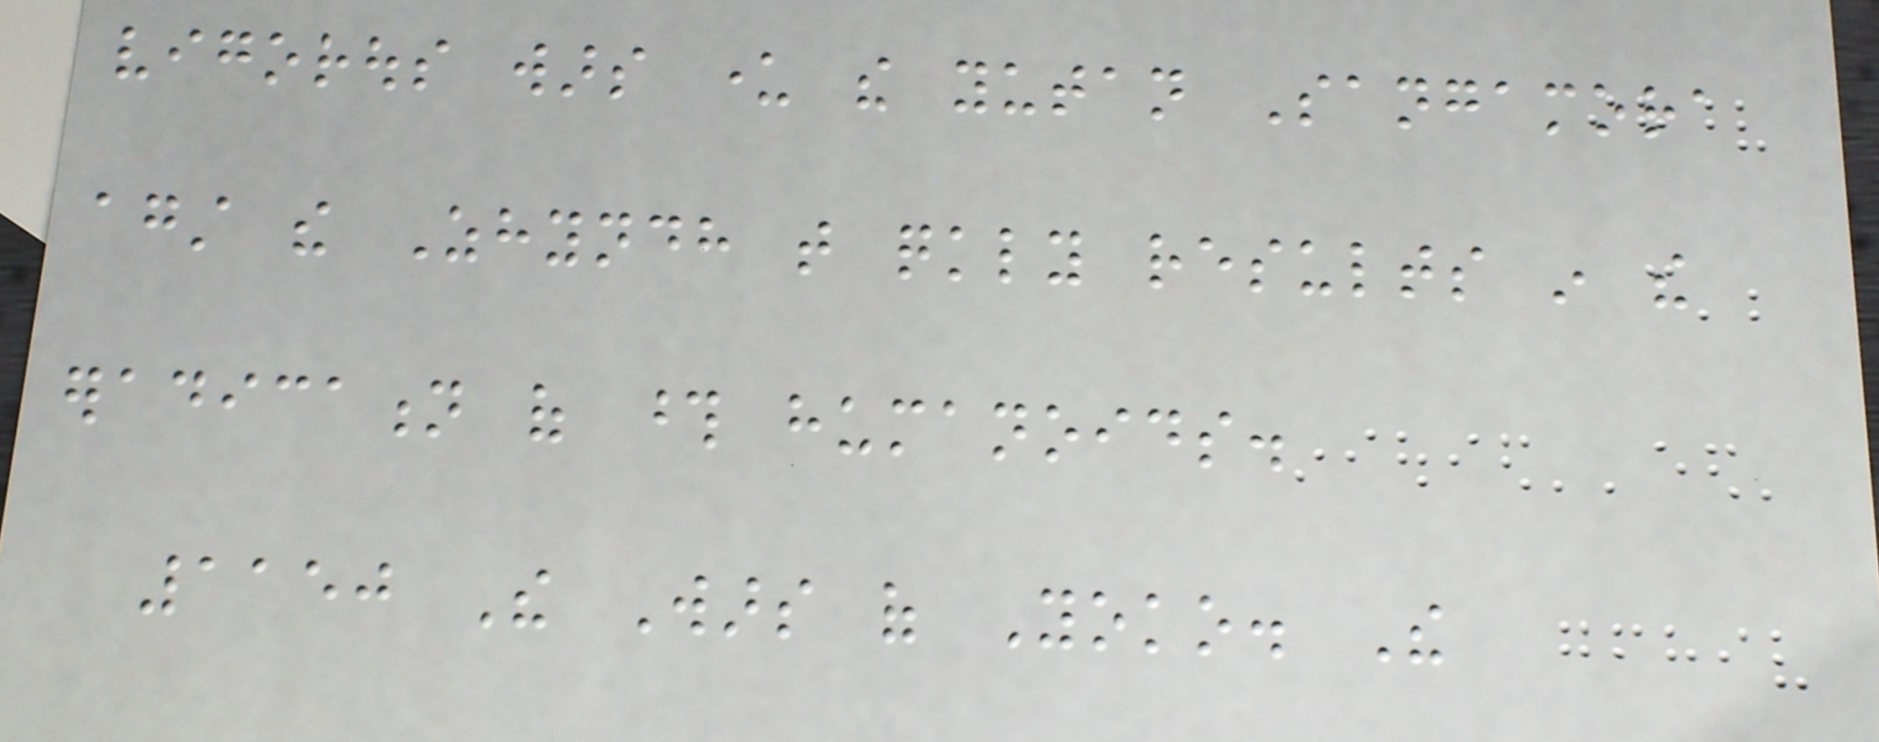vigorous wars under the yutan Sangamora
against the Zhyndh that quickly results in the
eradication of those humanoids.
1150 The Wars of Yoko. The
